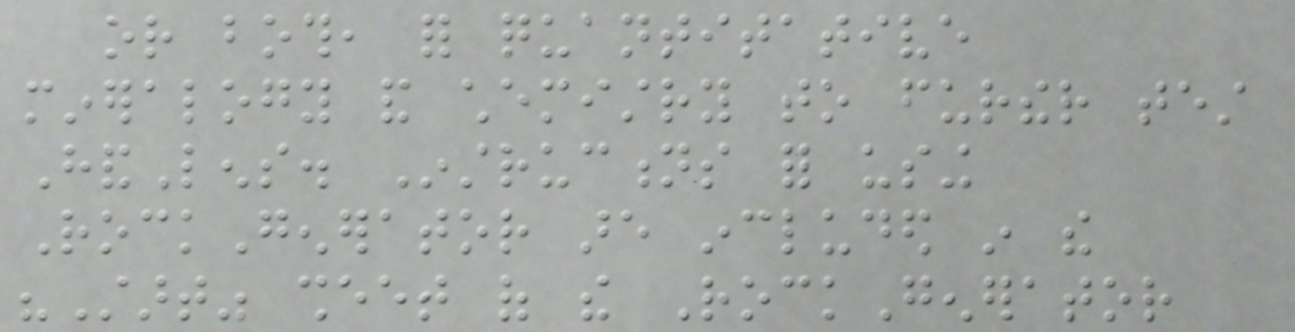or both, for quantitative
mineralogy and chemistry to further test
HandLens. Instructions for using
RockGenerator are included in the
"Start" sheet of the RockGenerator
